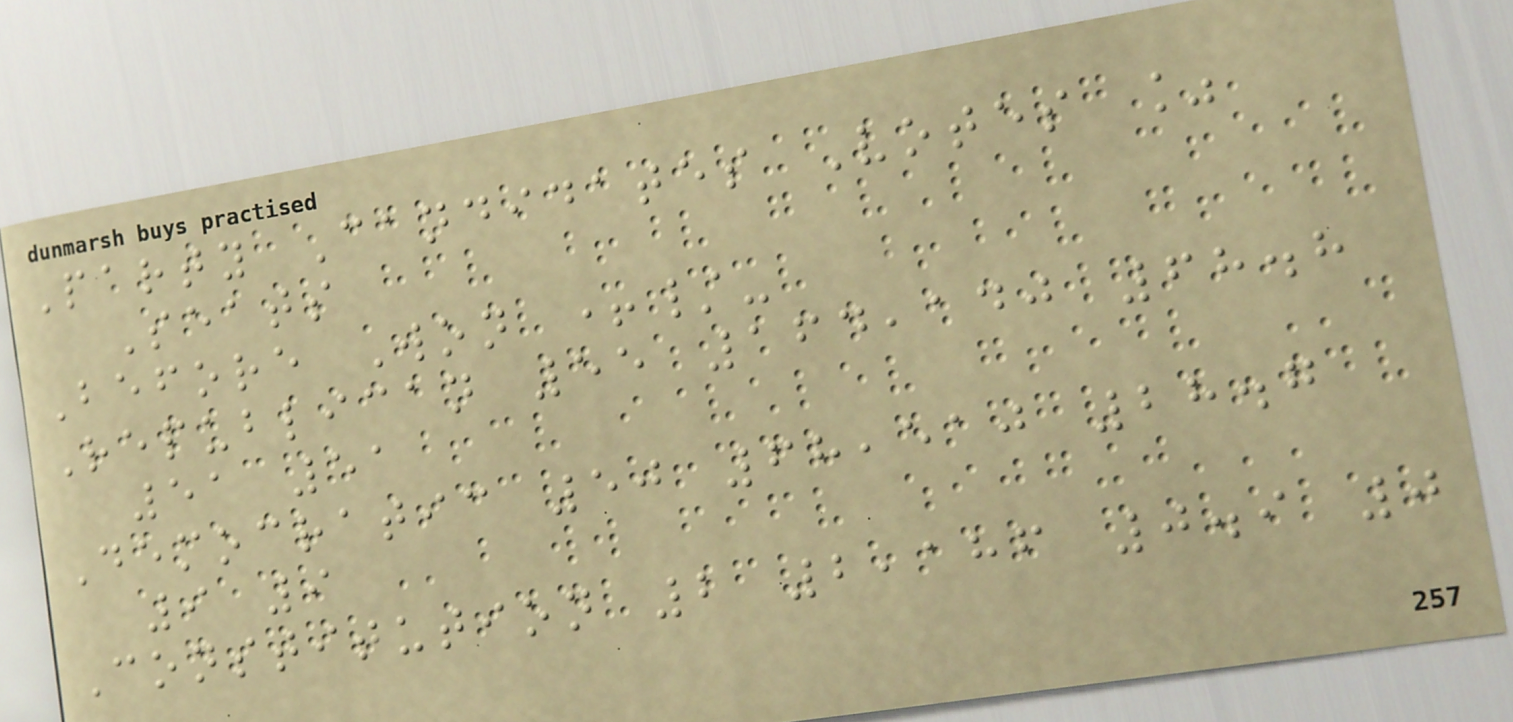Party Candidates Votes %
Seats
Before Won +/-
Republican 55 164,140 68.8
51 51
Democratic 50 68,510 28.7
9 9
Constitution 2 2,186 0.9 0
